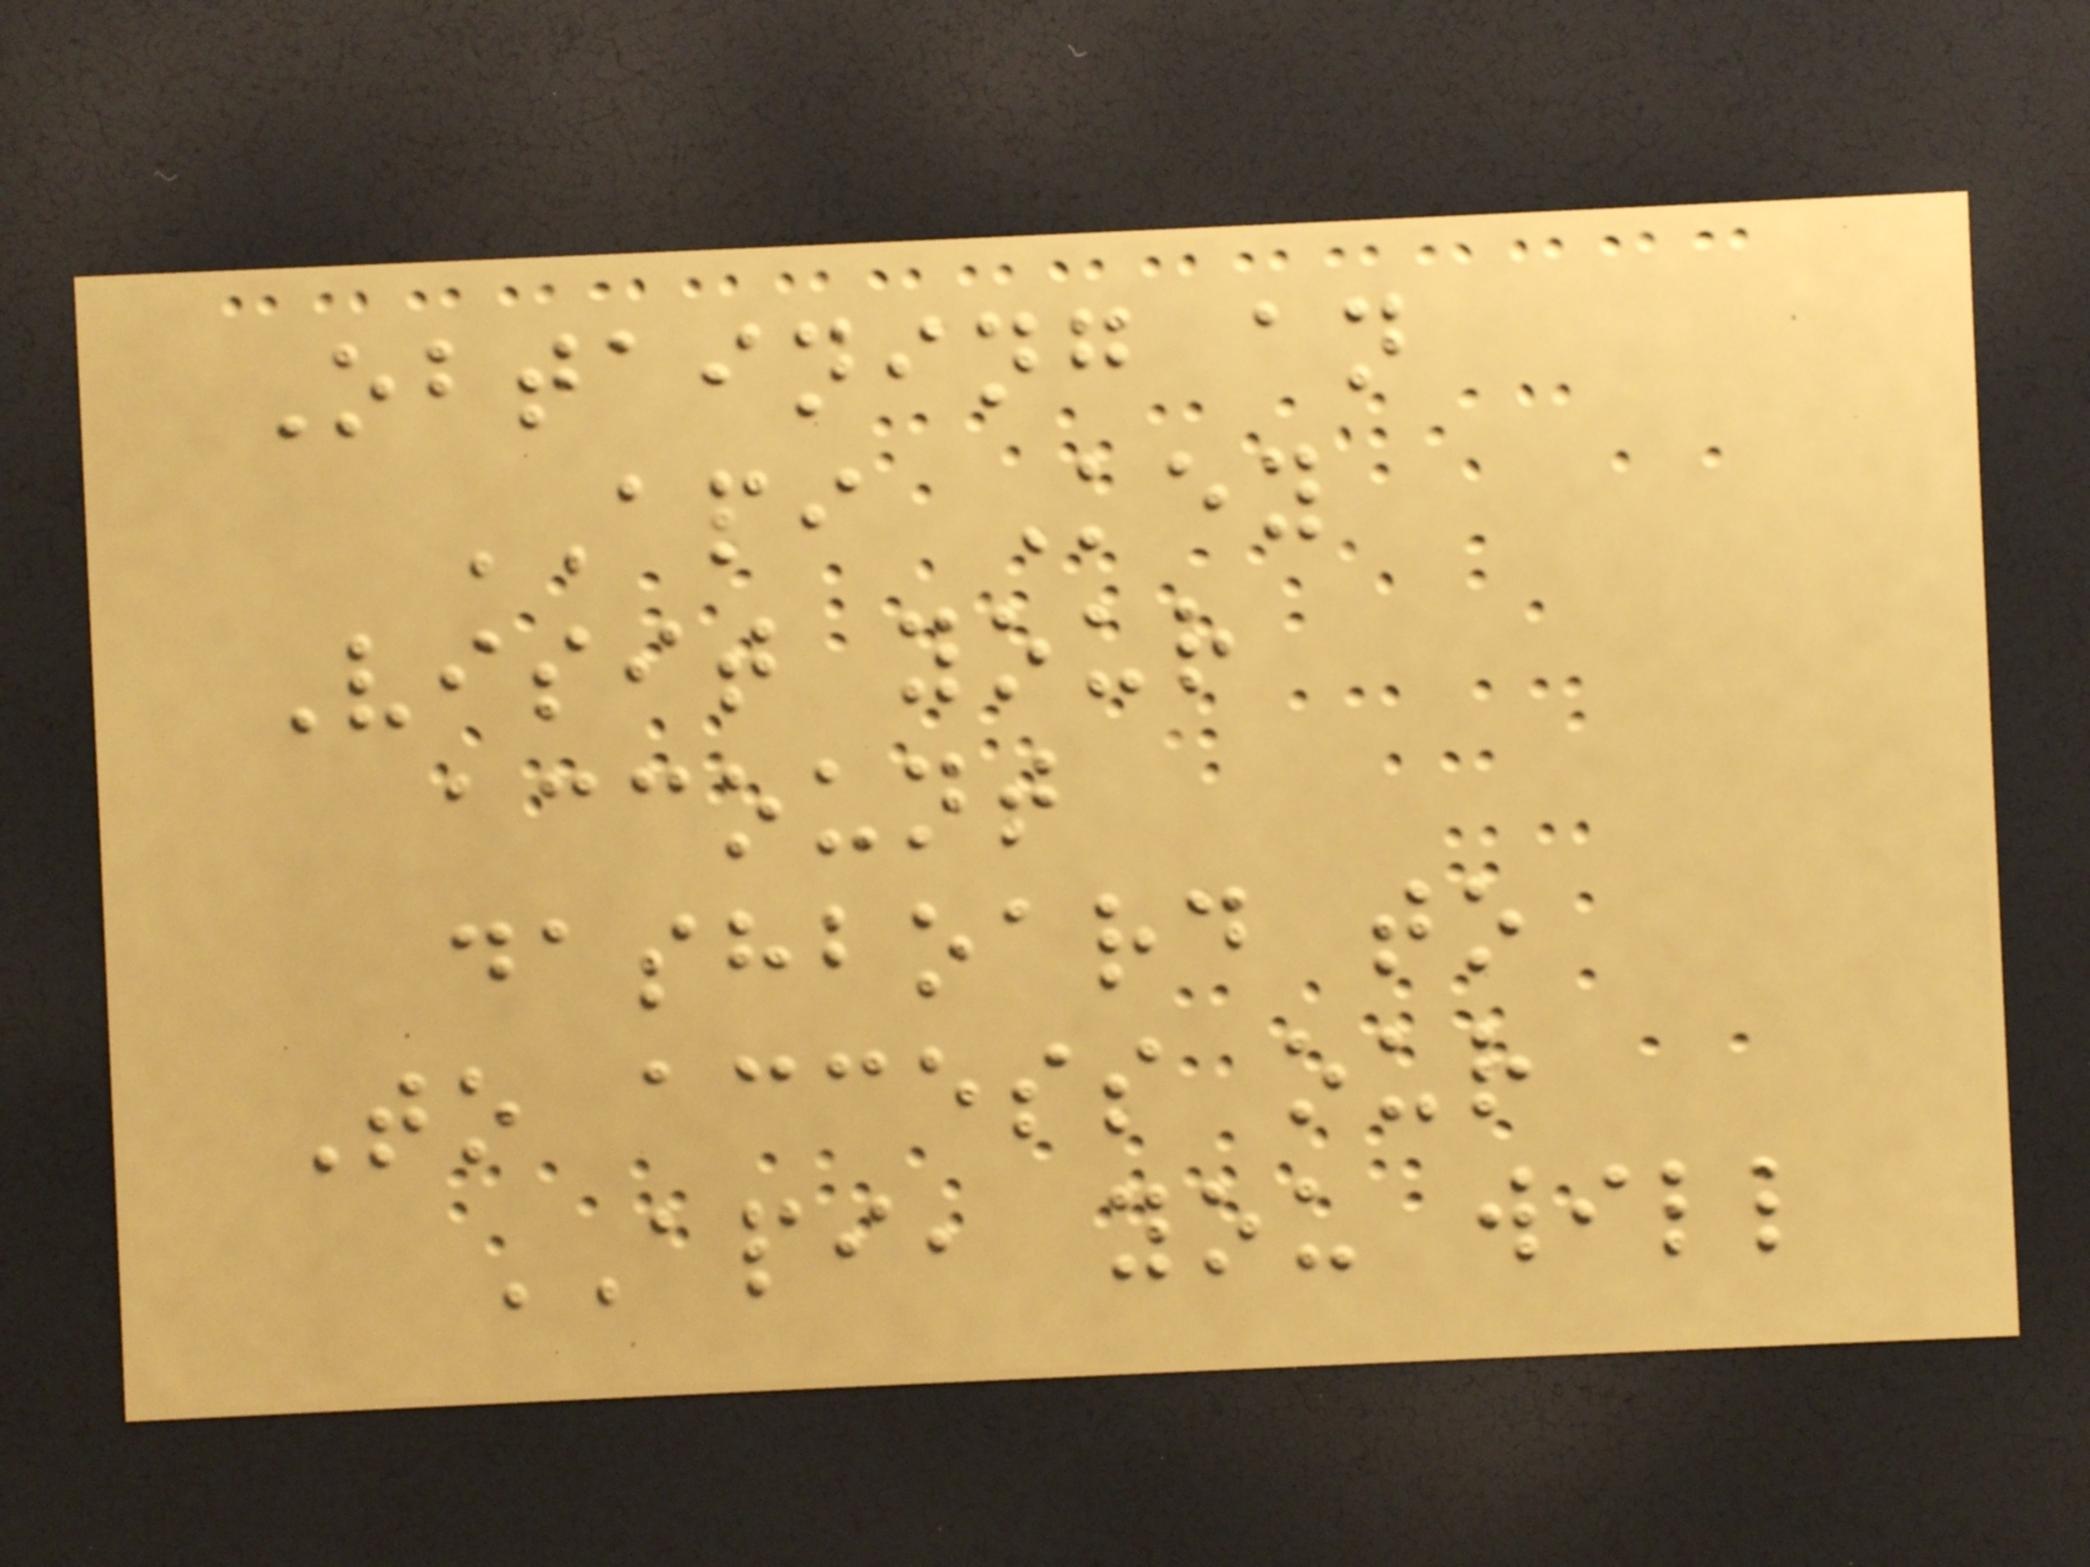Obtaining an
API Key
Visit your
account
dashboard to
To access our
API, you will
